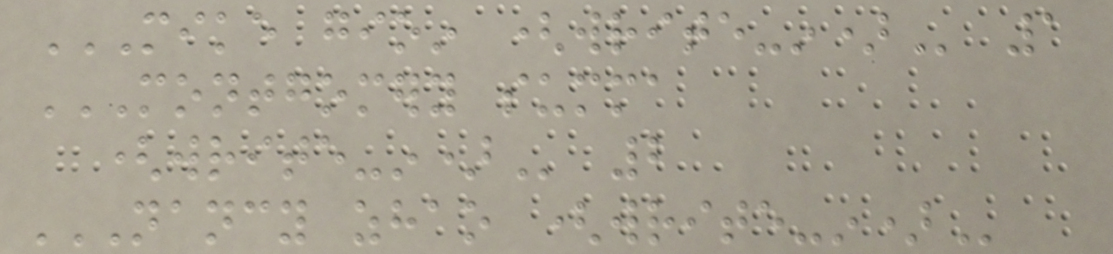MIKE GIOIN (WRITE-IN) 1
MONTGOMERY SUMMA
(WRITE-IN) 2
NANCY ZHAO (WRITE-IN)
